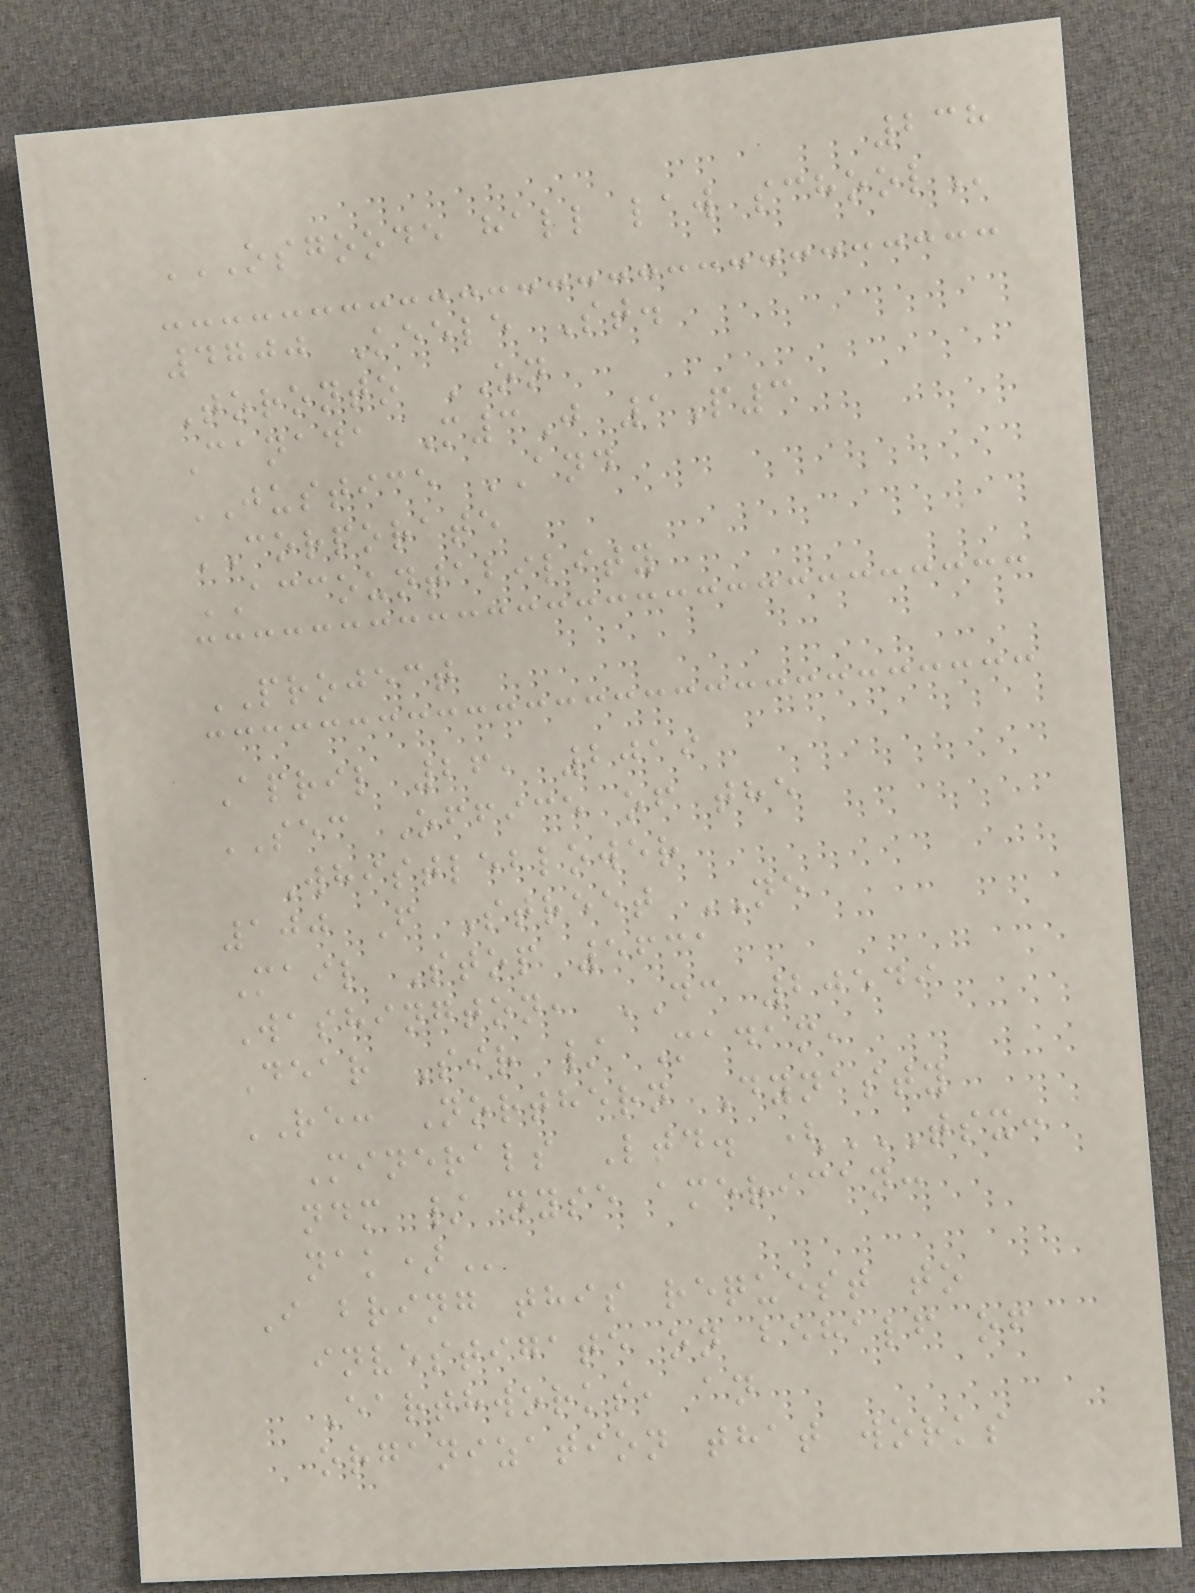238
OSGOODE HALL LAW SCHOOL
4700 Keele St.
Toronto ON
Canada M3J 1P3
JUSTICE AND
CORPORATE
ACCOUNTABILITY
PROJECT
April 26, 2019
SEC Office of the
Whistleblower
100 F Street NE
Mail Stop 5631
Washington, DC 20549
Dear Sir / Madam,
RE: Northern Dynasty
Minerals Ltd. (TSX:
NDM / NYSE AMERICAN:
NAK)
I bring this request to
investigate on behalf of
Earthworks, an
organization that works
